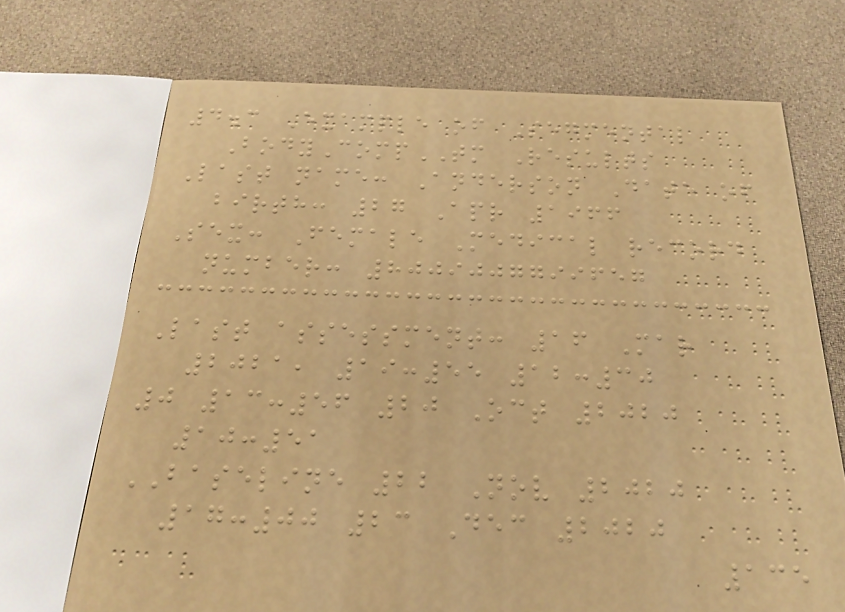4.3 Example of Segmental
BodyCompTM Results
Last name: Anderson Date of
birth: 27 Apr 1966
Sex: Female Medical record
number: 8009007799657
Last assessment: 16 Mar
2021, 19:55 12:30
0 13:56 20 Oct 2020
10:51
BASELINE 22 Nov 2020
17:00 23 Dec 2020
135
